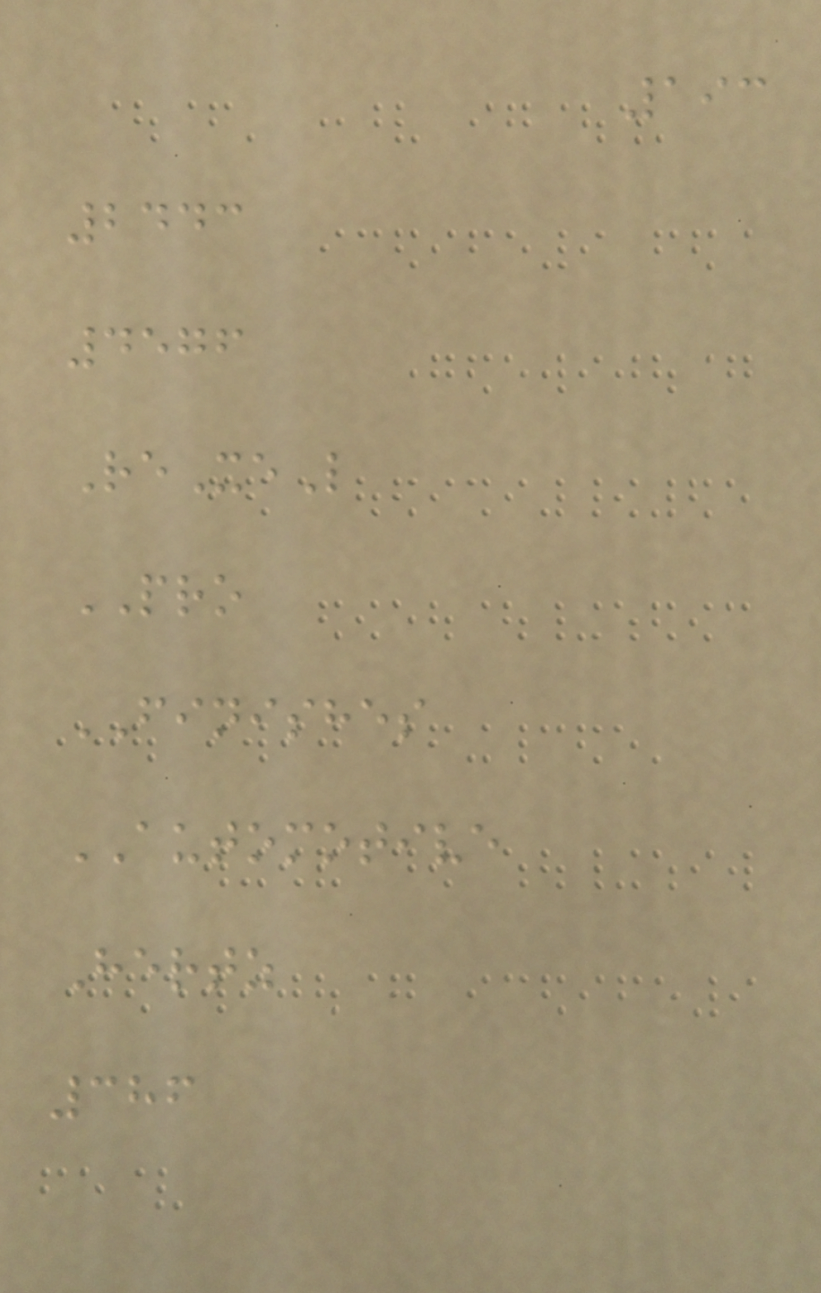193
2443
4576
ReXeL
PRO
FINISHES
AUTOMOTIVE
Hertz
386
